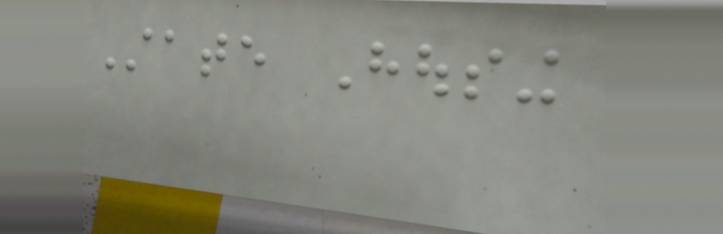State Housing
